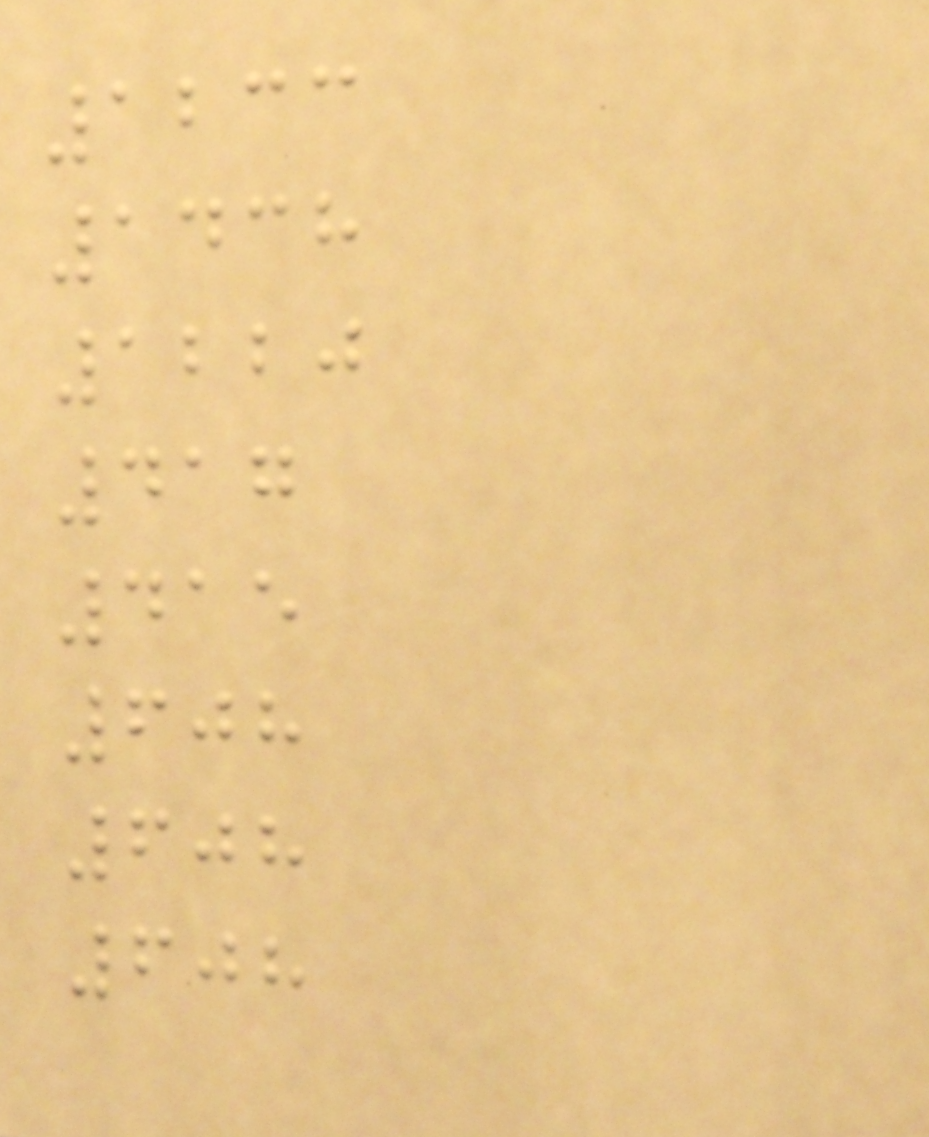1233
1438
1220
417
415
608
608
608
